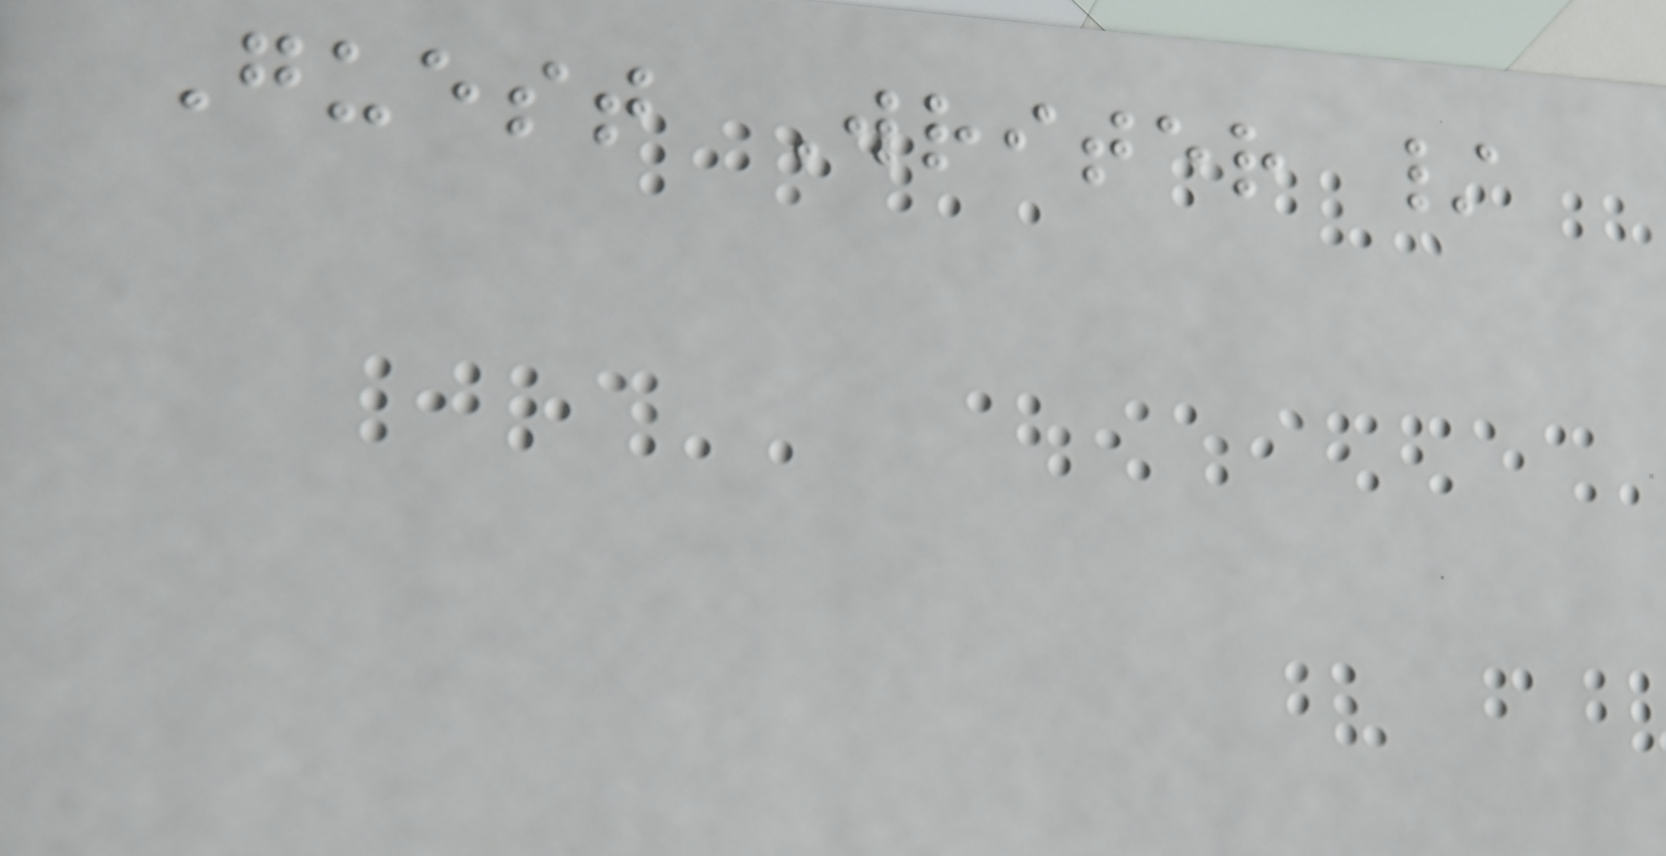Guest Writer /
